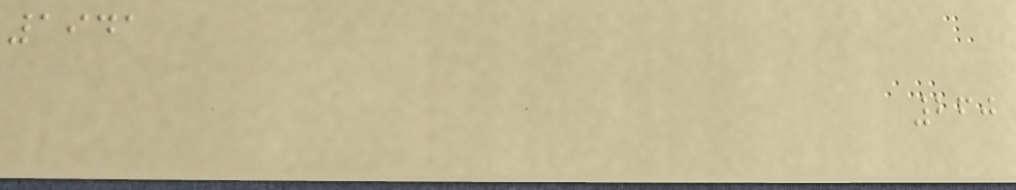1941
260
